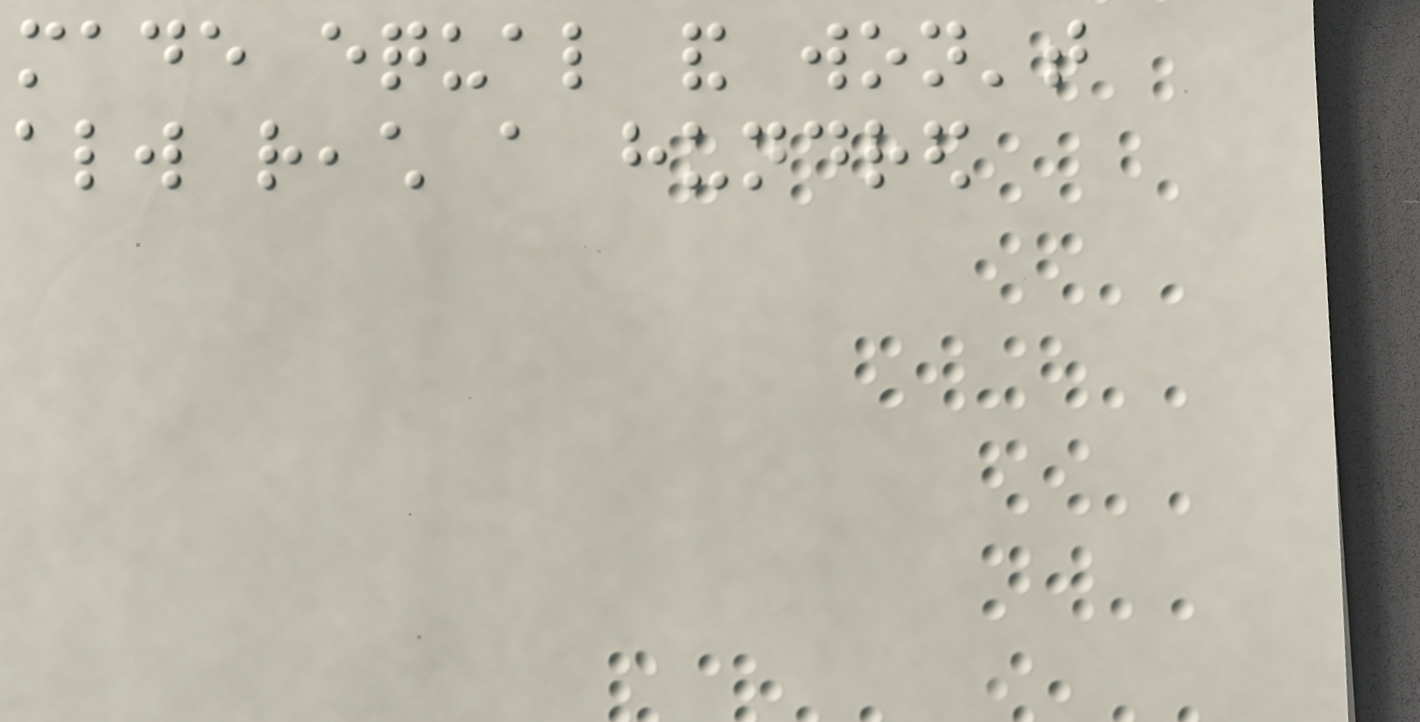made equal and won't
always reach a hundred
